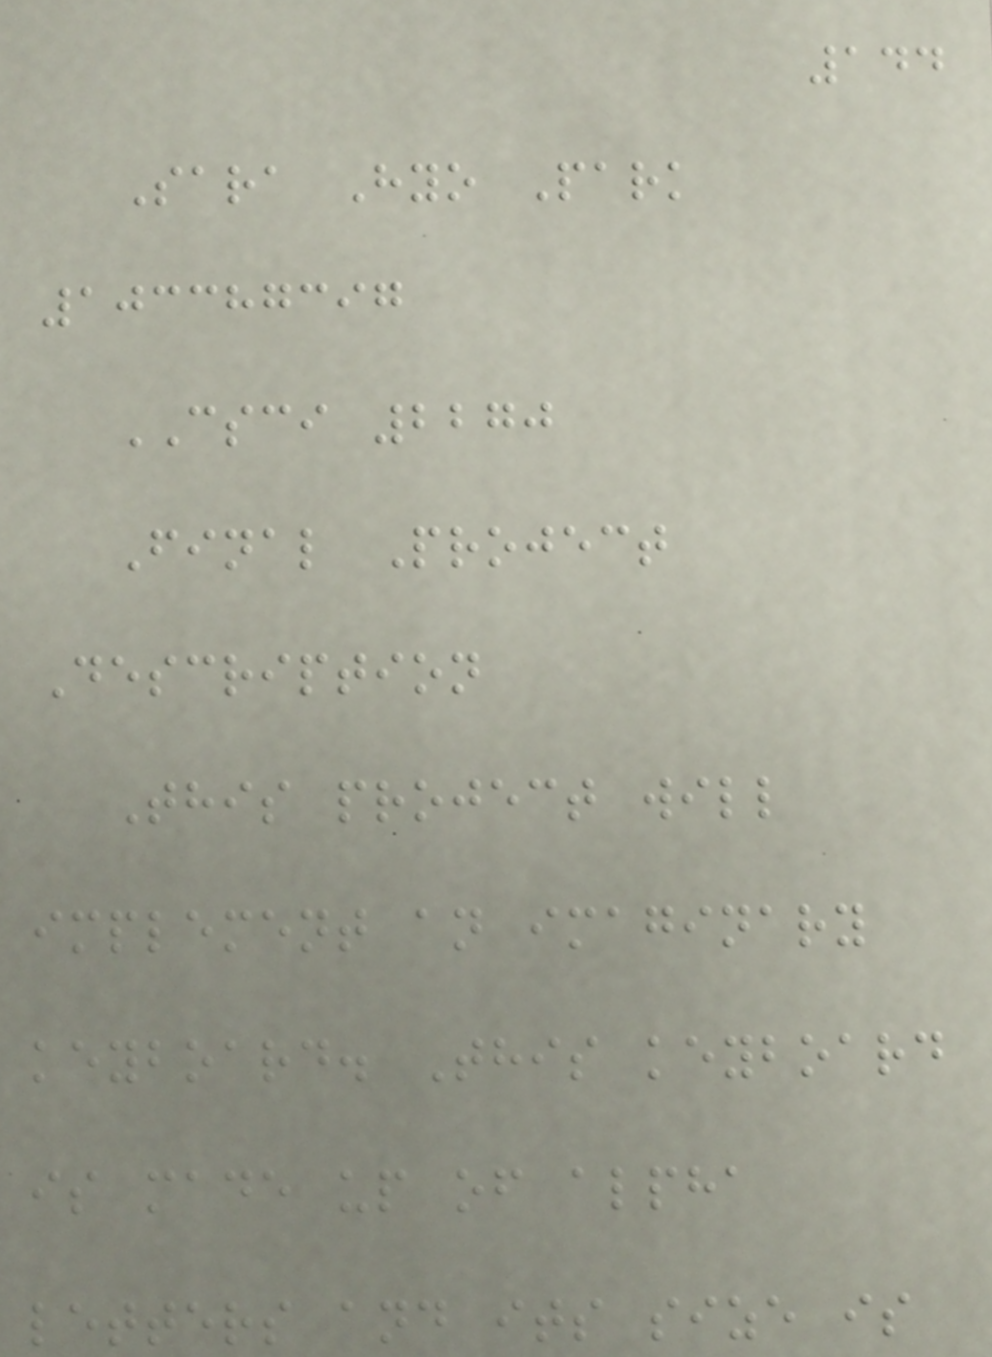144
Sara Hyo Park
103387397
CSCI 2270
Final Project
Description
This project will
implement an imaginary
keyboard. This keyboard
is made up of alpha
letters and its size is
